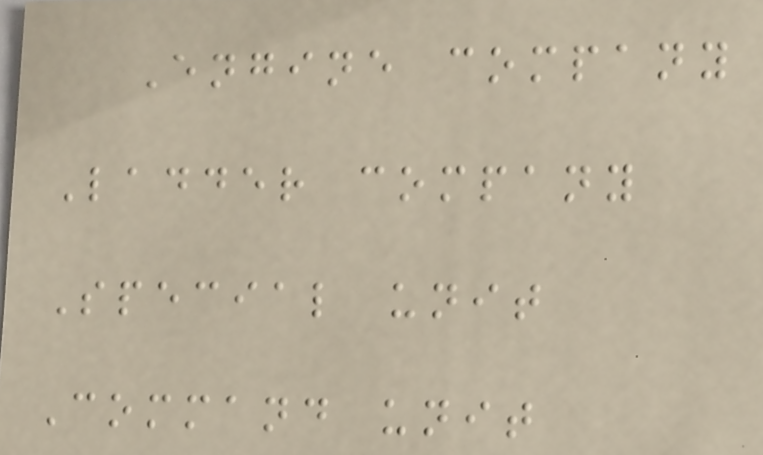Engine company
Ladder company
Special unit
Command unit
